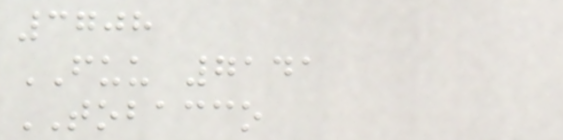3708
FUU 7141
TOBACCO
